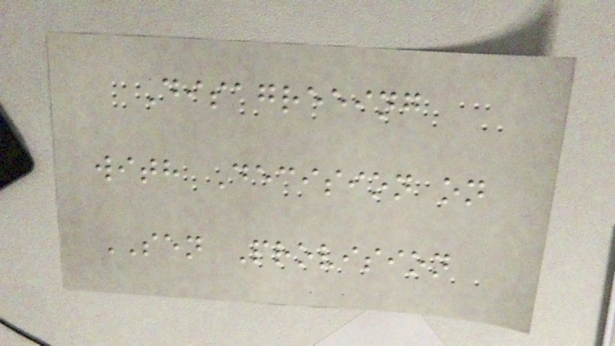Disagreeing
with Decision on
SEN Provision
